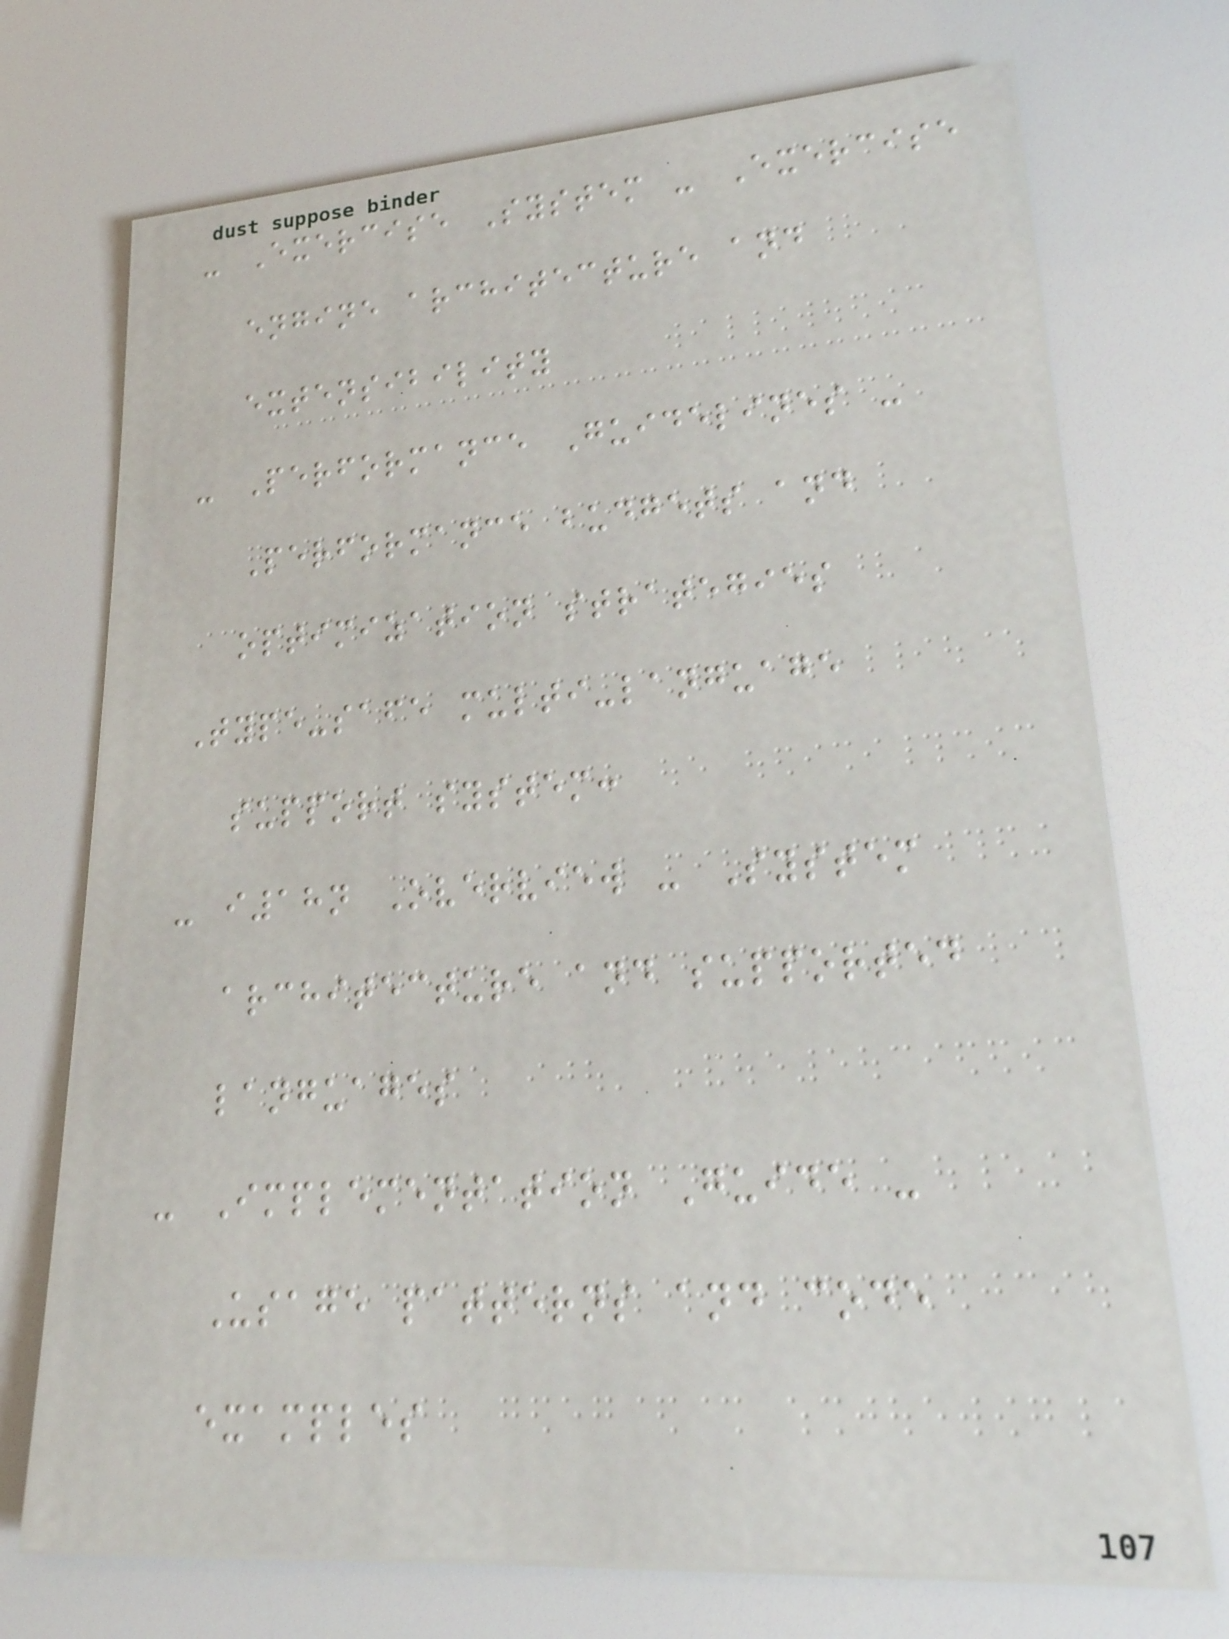- Exercise System - Exercise
engine architecture and
extensibility
- Performance Guidelines -
Performance budgets and
optimization strategies
Type-safe multi-language
support system:
- i18n Overview - System
architecture and supported
languages
- Implementation Guide -
Usage patterns and code
examples
